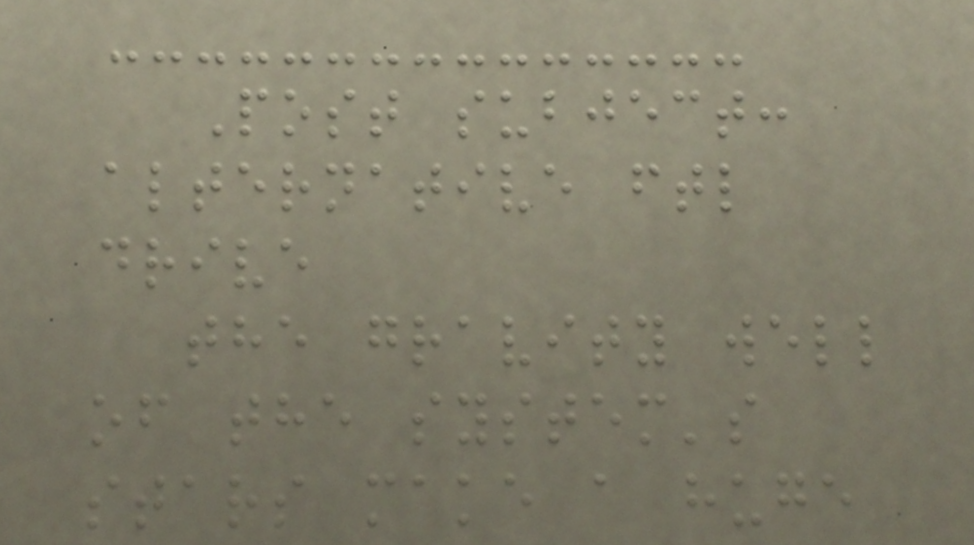Post subject:
alternative ftl
drive
the gravity well
of the system's
stars make a huge
